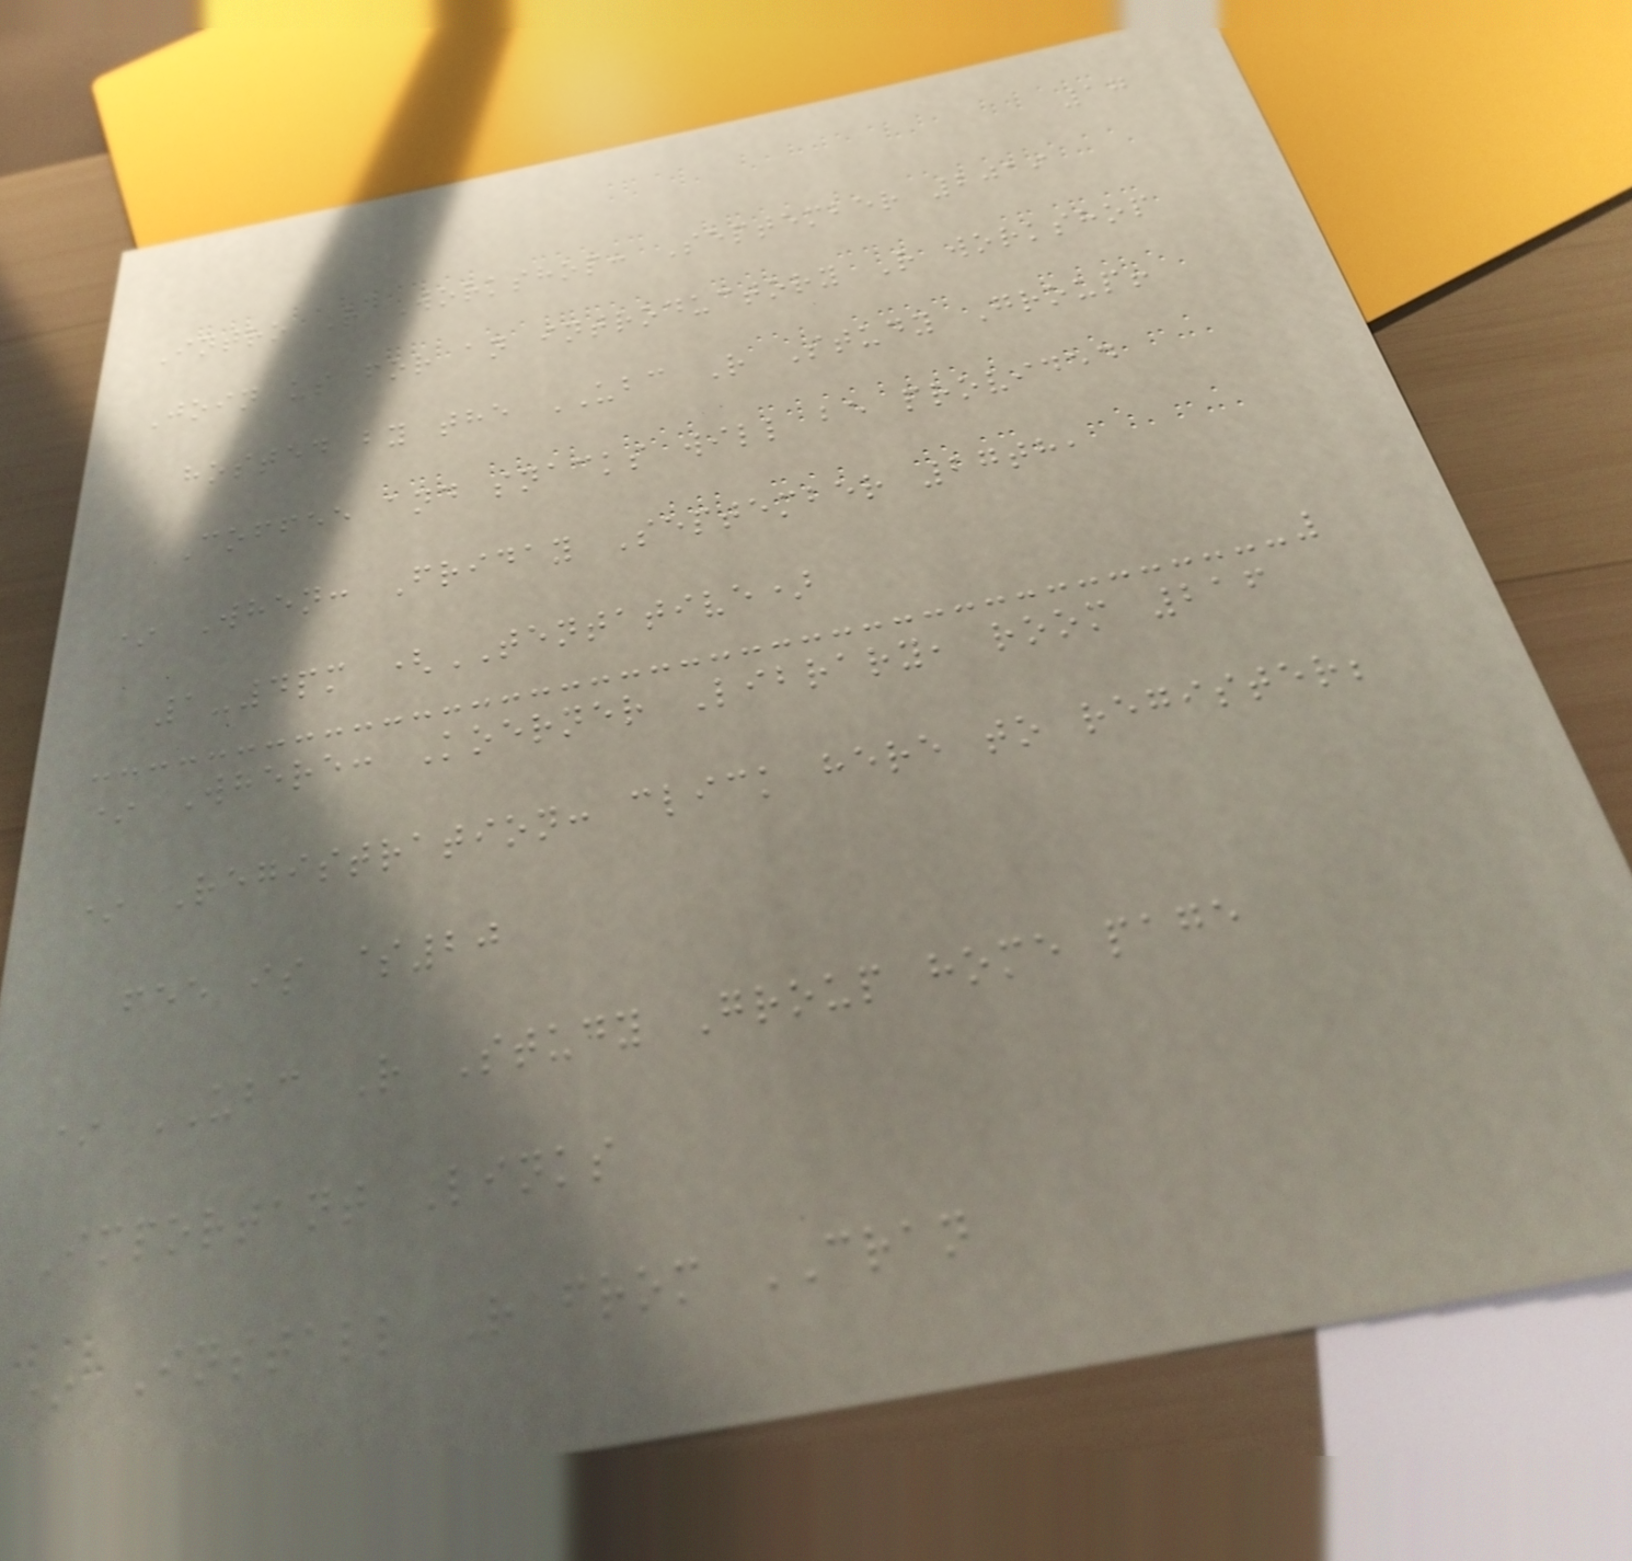17
Intro R Workshop: September 2019
Join us for an introductory R workshop
hosted by the UBC R Study Group!
Coffee and snacks will be provided
* When: Friday September 27th,
1-4pm (TENTATIVE)
* Where: Koerner Library, room 216
* Registration: click here to register;
fee is $20
* UBC R Study Group home page
Important Links
* Install R from CRAN
